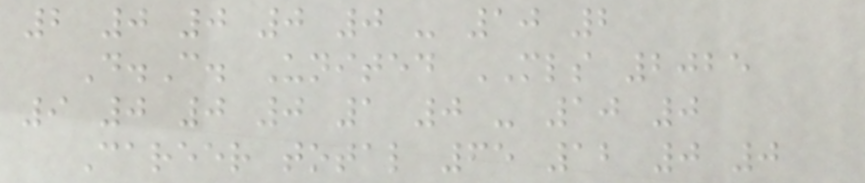2 0 0 0 0 - 10 2
D.C. United MLS 2025
9 0 0 0 1 0 - 10 0
Career total 65 12 0 0
